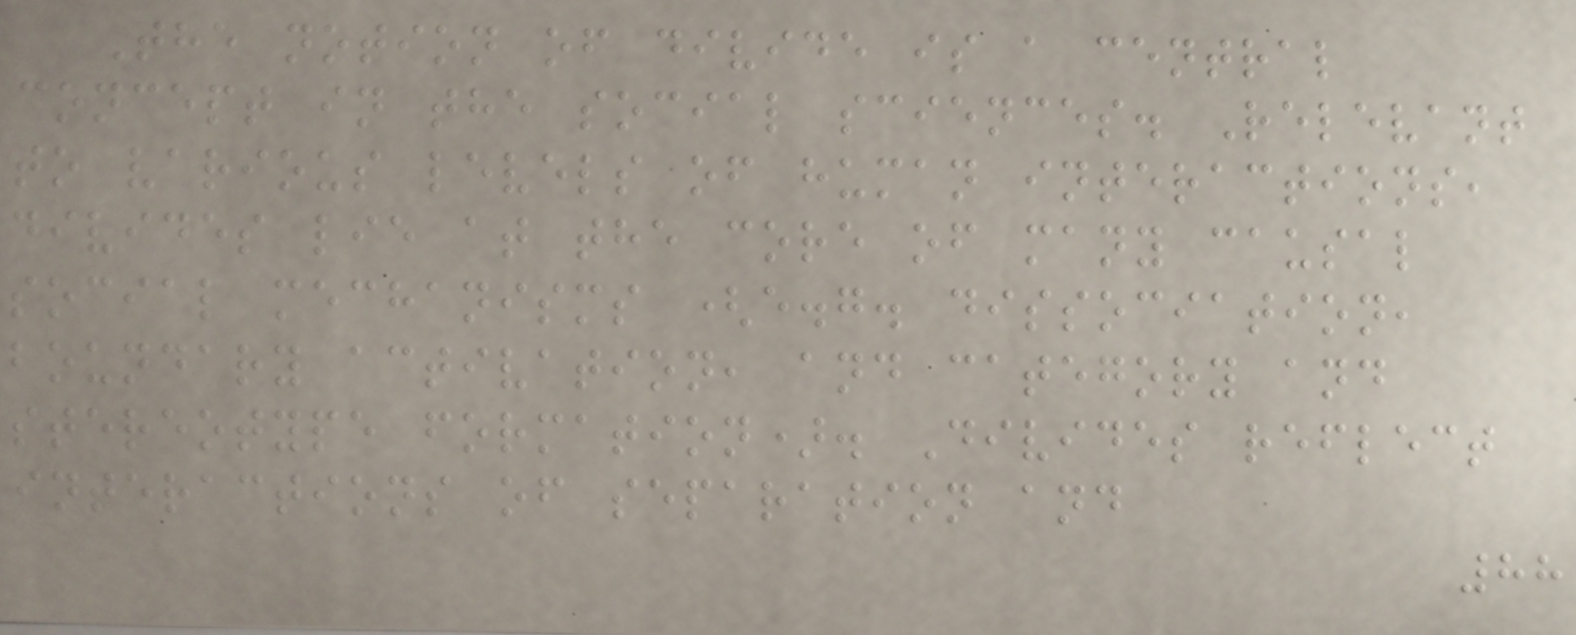The notion of divide is a central
concept in the social sciences. Relevant
to various levels of human interactions,
divides lie at the core of many causal
social mechanisms (e.g. dissociation,
boundary activation, and category and
stereotype formation). Divides reflect
interactions of separation and
88
